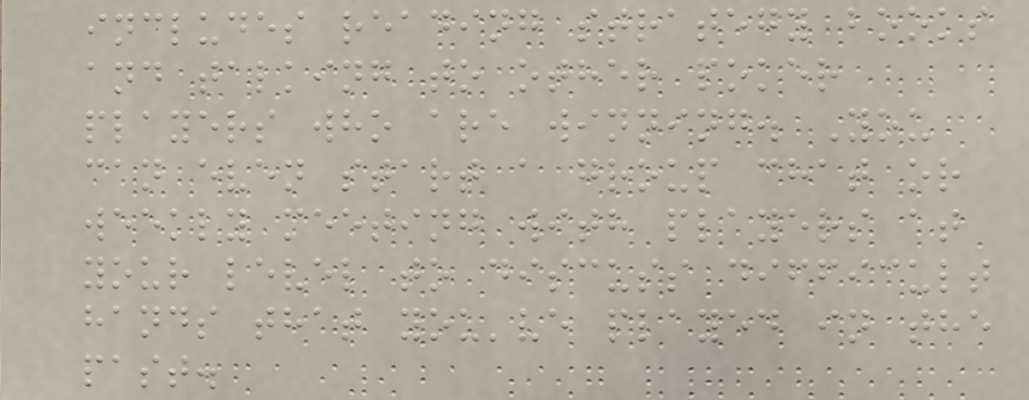includes reading strategy books
and talking to other poker
players who are winning. You
can even start a group chat or
weekly meeting with players at
your level to discuss difficult
hands that you've played in the
past.
